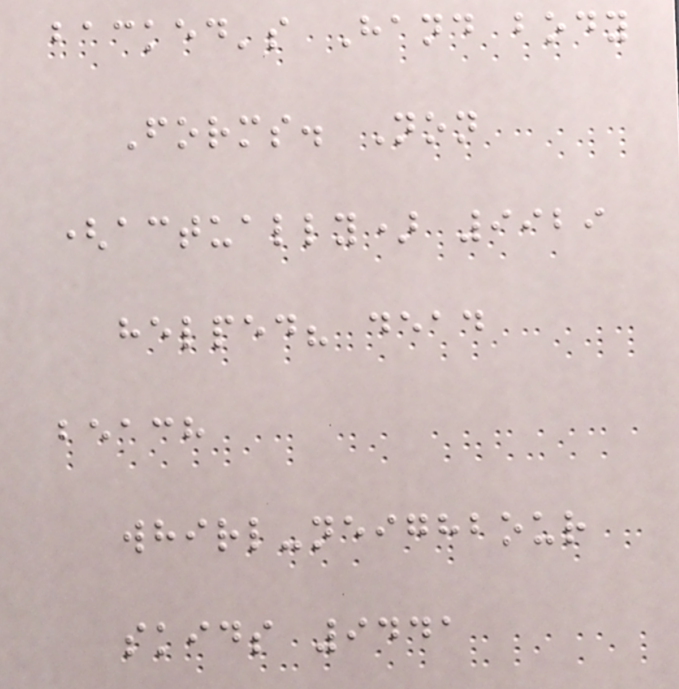backed's Hand body
Forms. Non
(actually) 9929
helped? dead
beach
whirl-neighbour
skids 9441
